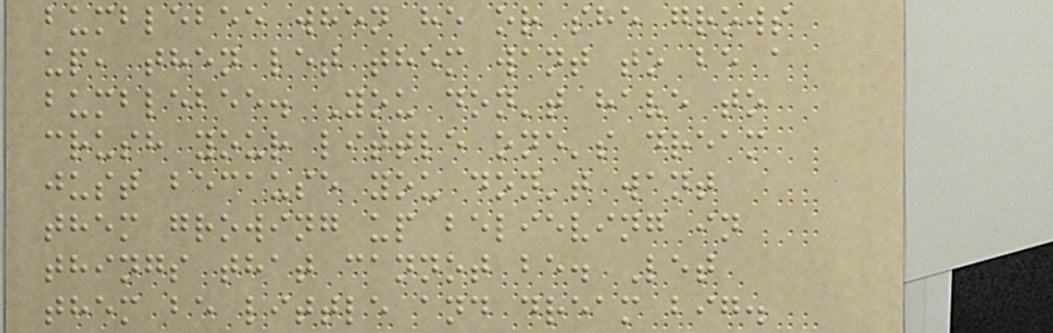bumblebee when he or she grows
up, then let them want to be a
bumblebee. You don't have to
crush your little one's dream
just because you don't want
them growing up believing in
things that cannot be. Let
them be little and dream big.
